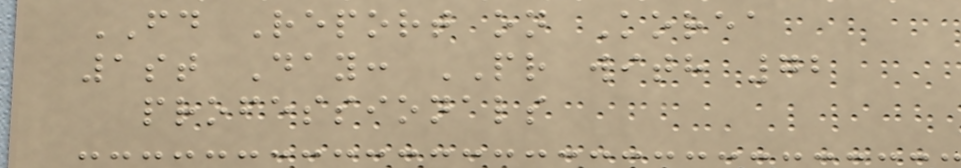FD Report on Korea
1st Day: PR with 72
professionals
